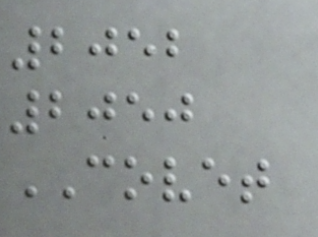2052
2050
COVET
